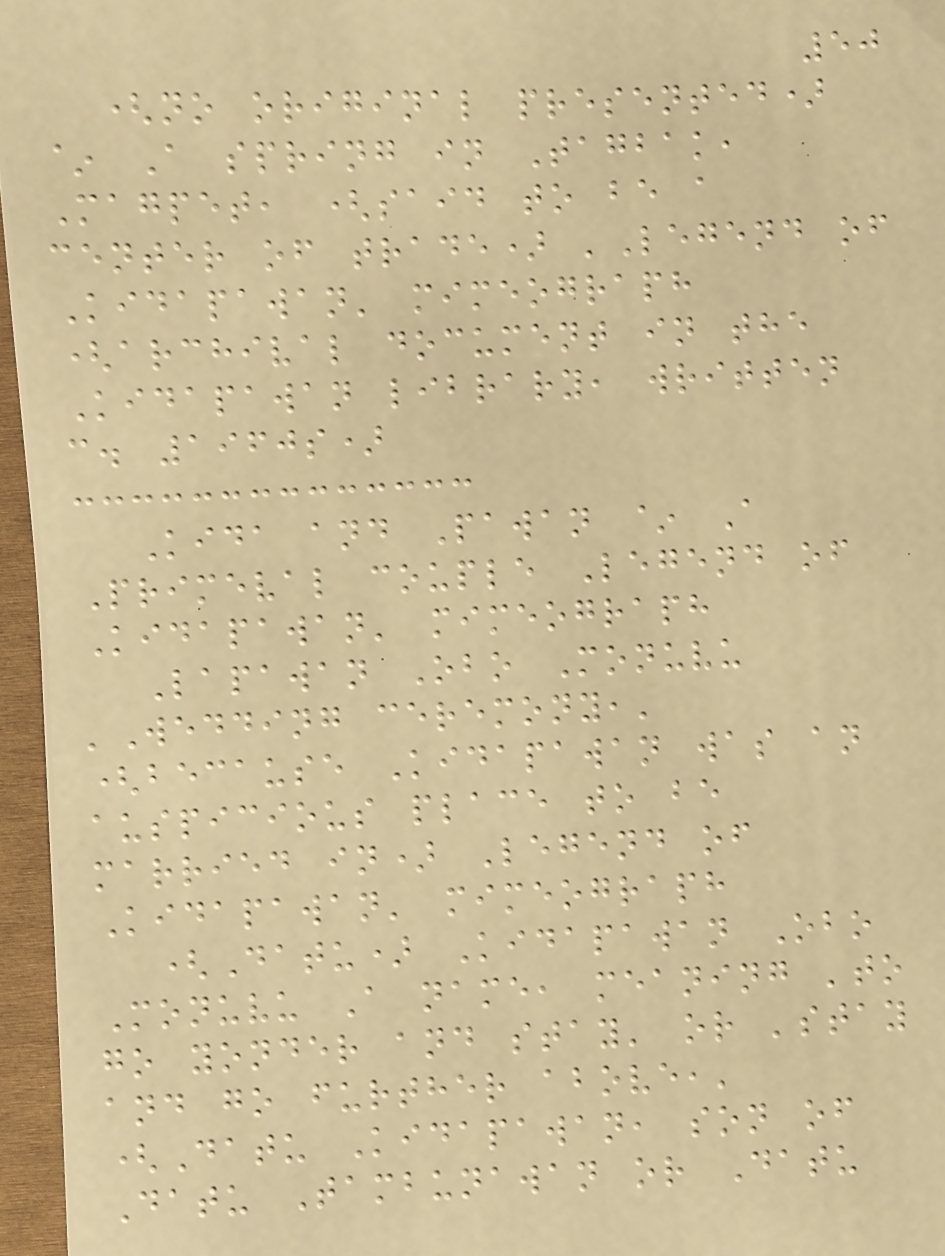50
(no original presented)
~ A spring in Tagbak,
Magpet, (said to be a
center of trade) 'Legend of
Kidapawan' mimeograph
(archival document in the
Kidapawan library, written
c. 1960s)
Kida and Pawan ~ A
Primeval couple Legend of
Kidapawan' mimeograph
Lapawan Obo Monuvu
'Wedding ceremony,'
(because Kidapawan was an
auspicious place to be
married in) Legend of
Kidapawan' mimeograph
(Datu) Kidapawan Obo
Monuvu A name, meaning 'to
go yonder and stay' or 'stay
and go further above,'
(Datu Kidapawan, son of
Datu Tambunawan or Datu
